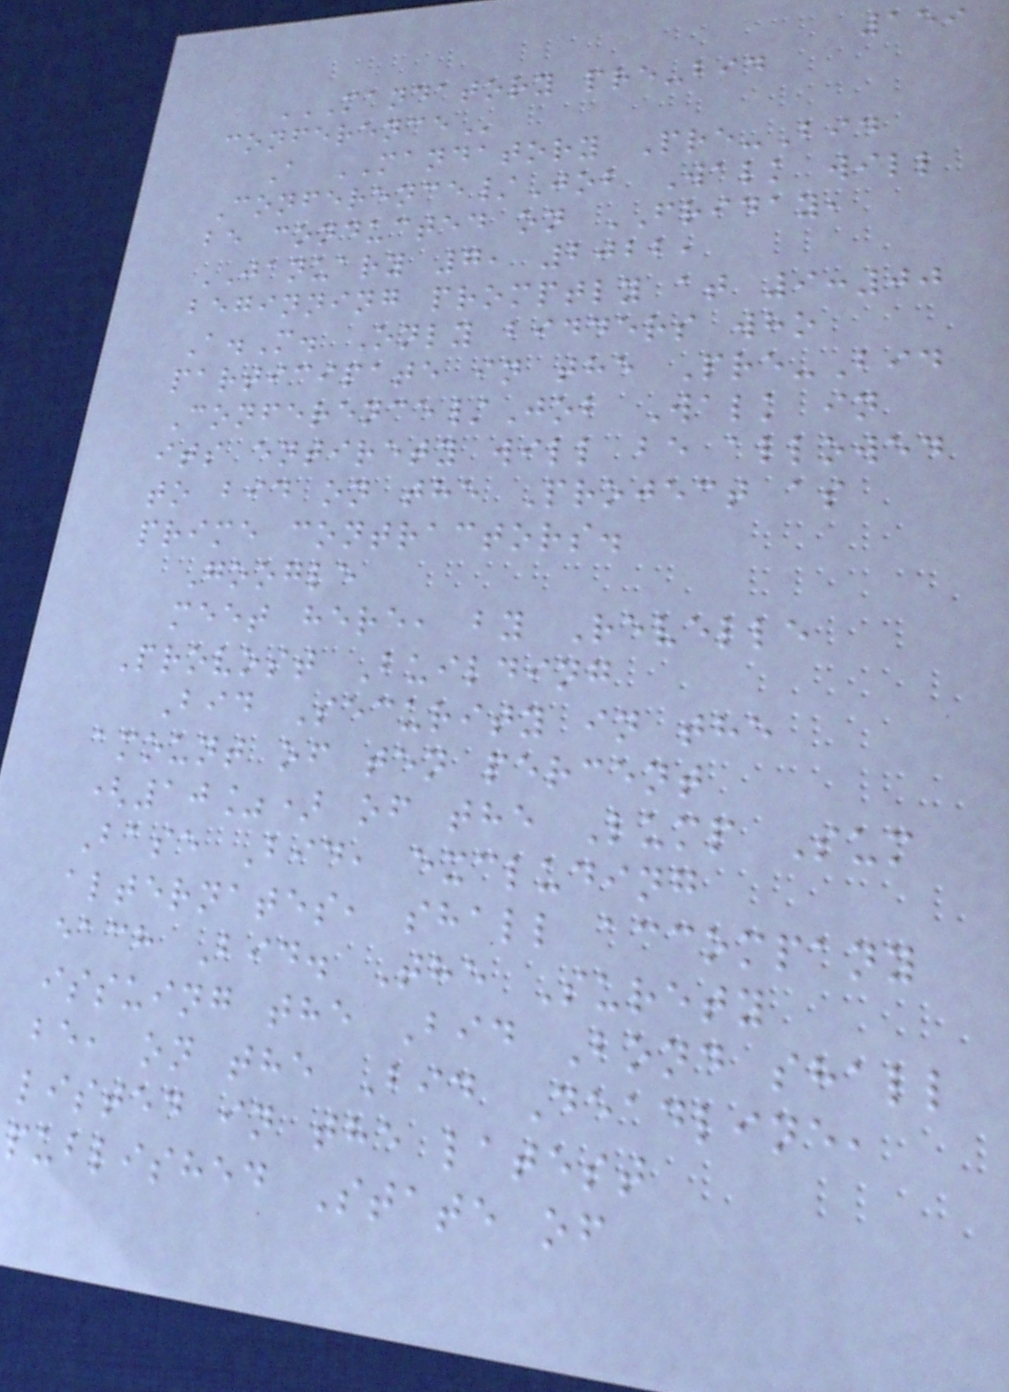159
MANDATORY PRE-BID
CONFERENCE
A MANDATORY Pre-Bid
Conference/Job Walk will
be conducted on FRIDAY,
JANUARY 7, 2022,
beginning promptly at 9:00
A.M. Only bidders who
participate in the Pre-Bid
Conference/Job Walk in
its entirety will be allowed
to bid on the Project as
prime contractors.
Google
meet here, by Revelle
Provost Building
Bid Security in the
amount of ten percent
(10%) of the Lump Sum
Base Bid, excluding
alternates, shall accompany
each Bid. The Surety
issuing the Bid Bond shall
be, on the Bid Deadline,
listed in the latest
published State of
